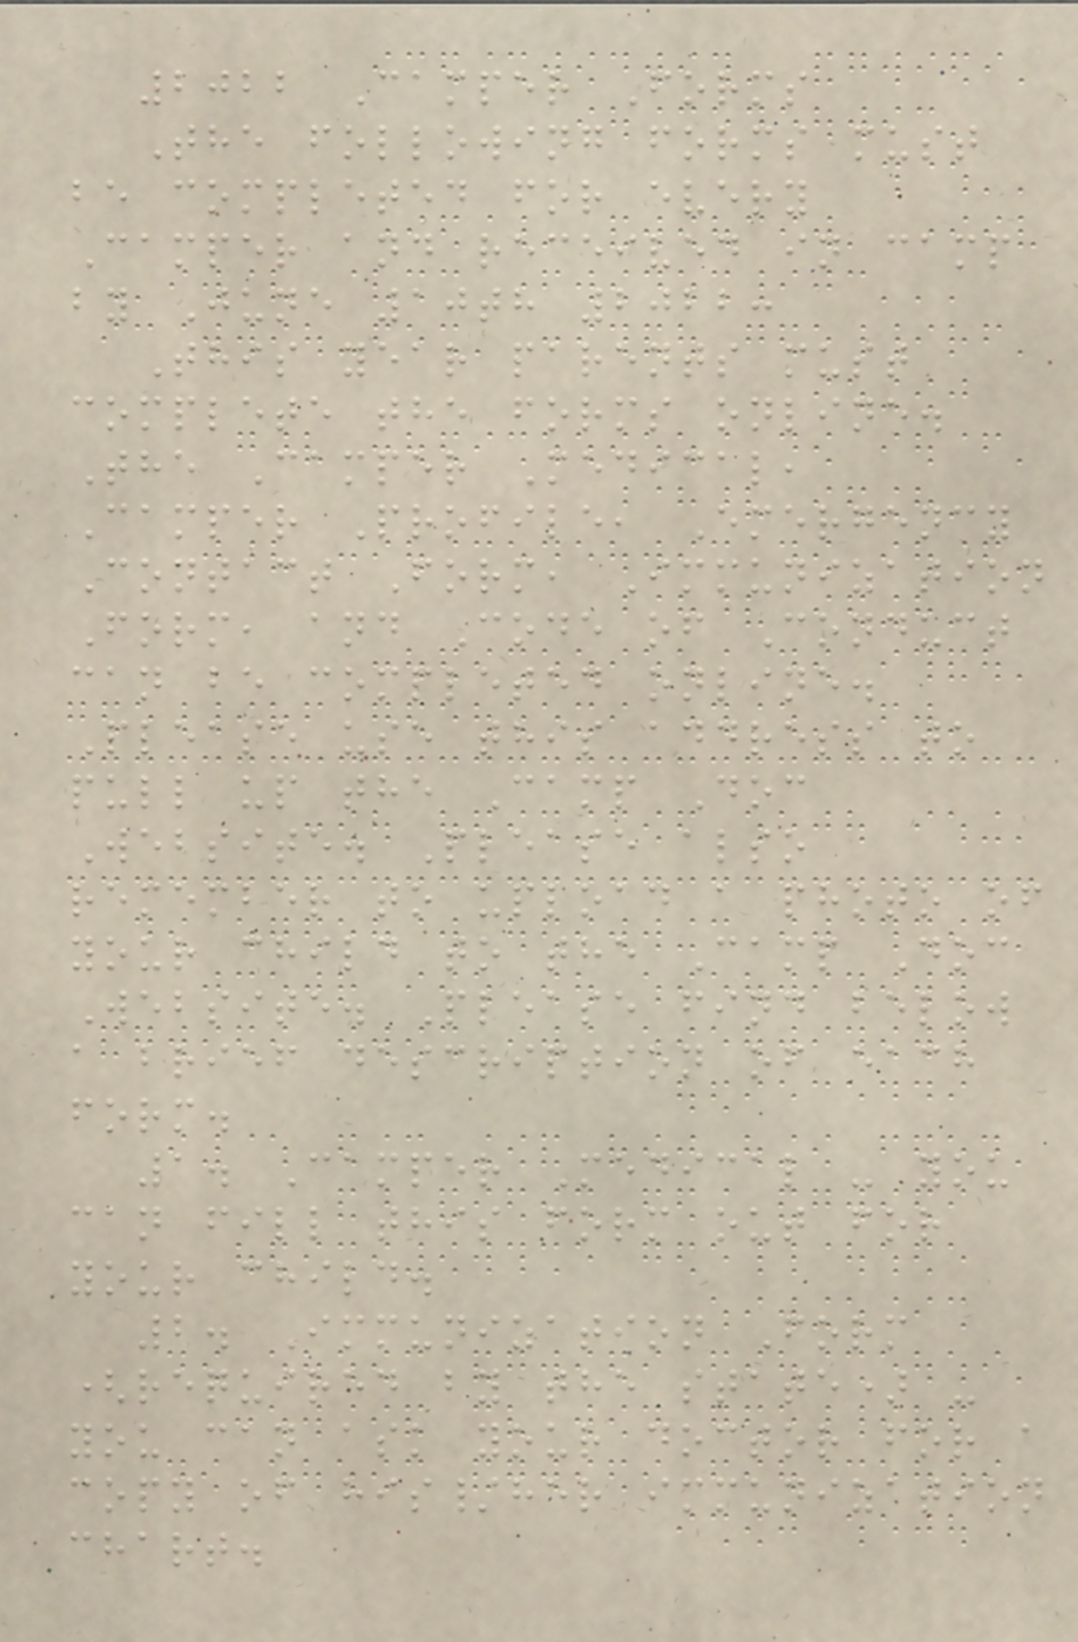2022 Camper Forms
The following forms must
be completed for every
Camper and received in camp
by June 10th 2022:
This year parents must
complete the forms online.
The Camper Medical,
Camper Profile, Emergency
Contact Form, Immunization
Form, and Code of Conduct
can be completed online.
Please use this address to
pull up the Camp Doc
Website. Please also
remember to upload a photo of
your child to the Camp Doc
Website. Please find below
a brief description of each
form.
1. Camper Medical - you
can fill this form out for
your child.
2. Immunization Form
(required by the state) -
you can ask your doctor for a
copy of his/her immunization
chart.
